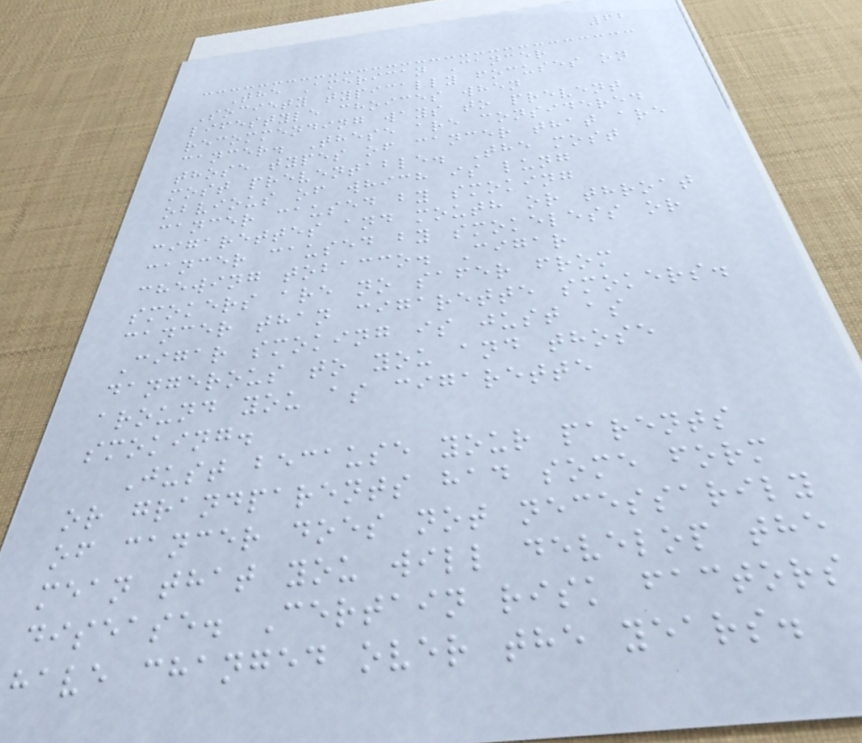62
The American Cancer
Society typically focuses on
lifestyle choices when
recommending ways to prevent
cancer. These are considered
those types of cancer that are
most preventable. The most
obvious of which is lung
cancer caused by smoking
cigarettes and mouth or throat
cancer caused by smokeless or
chewing tobacco. Cigar
smokers are no safer from
cancer than cigarette smokers.
Cigar smoking is just as
dangerous to you and those
around you as cigarette
smoking.
Just because your parents
or grandparents had some form
of cancer does not necessarily
mean that you will develop the
disease. Certain risk factors
have changed over the years.
